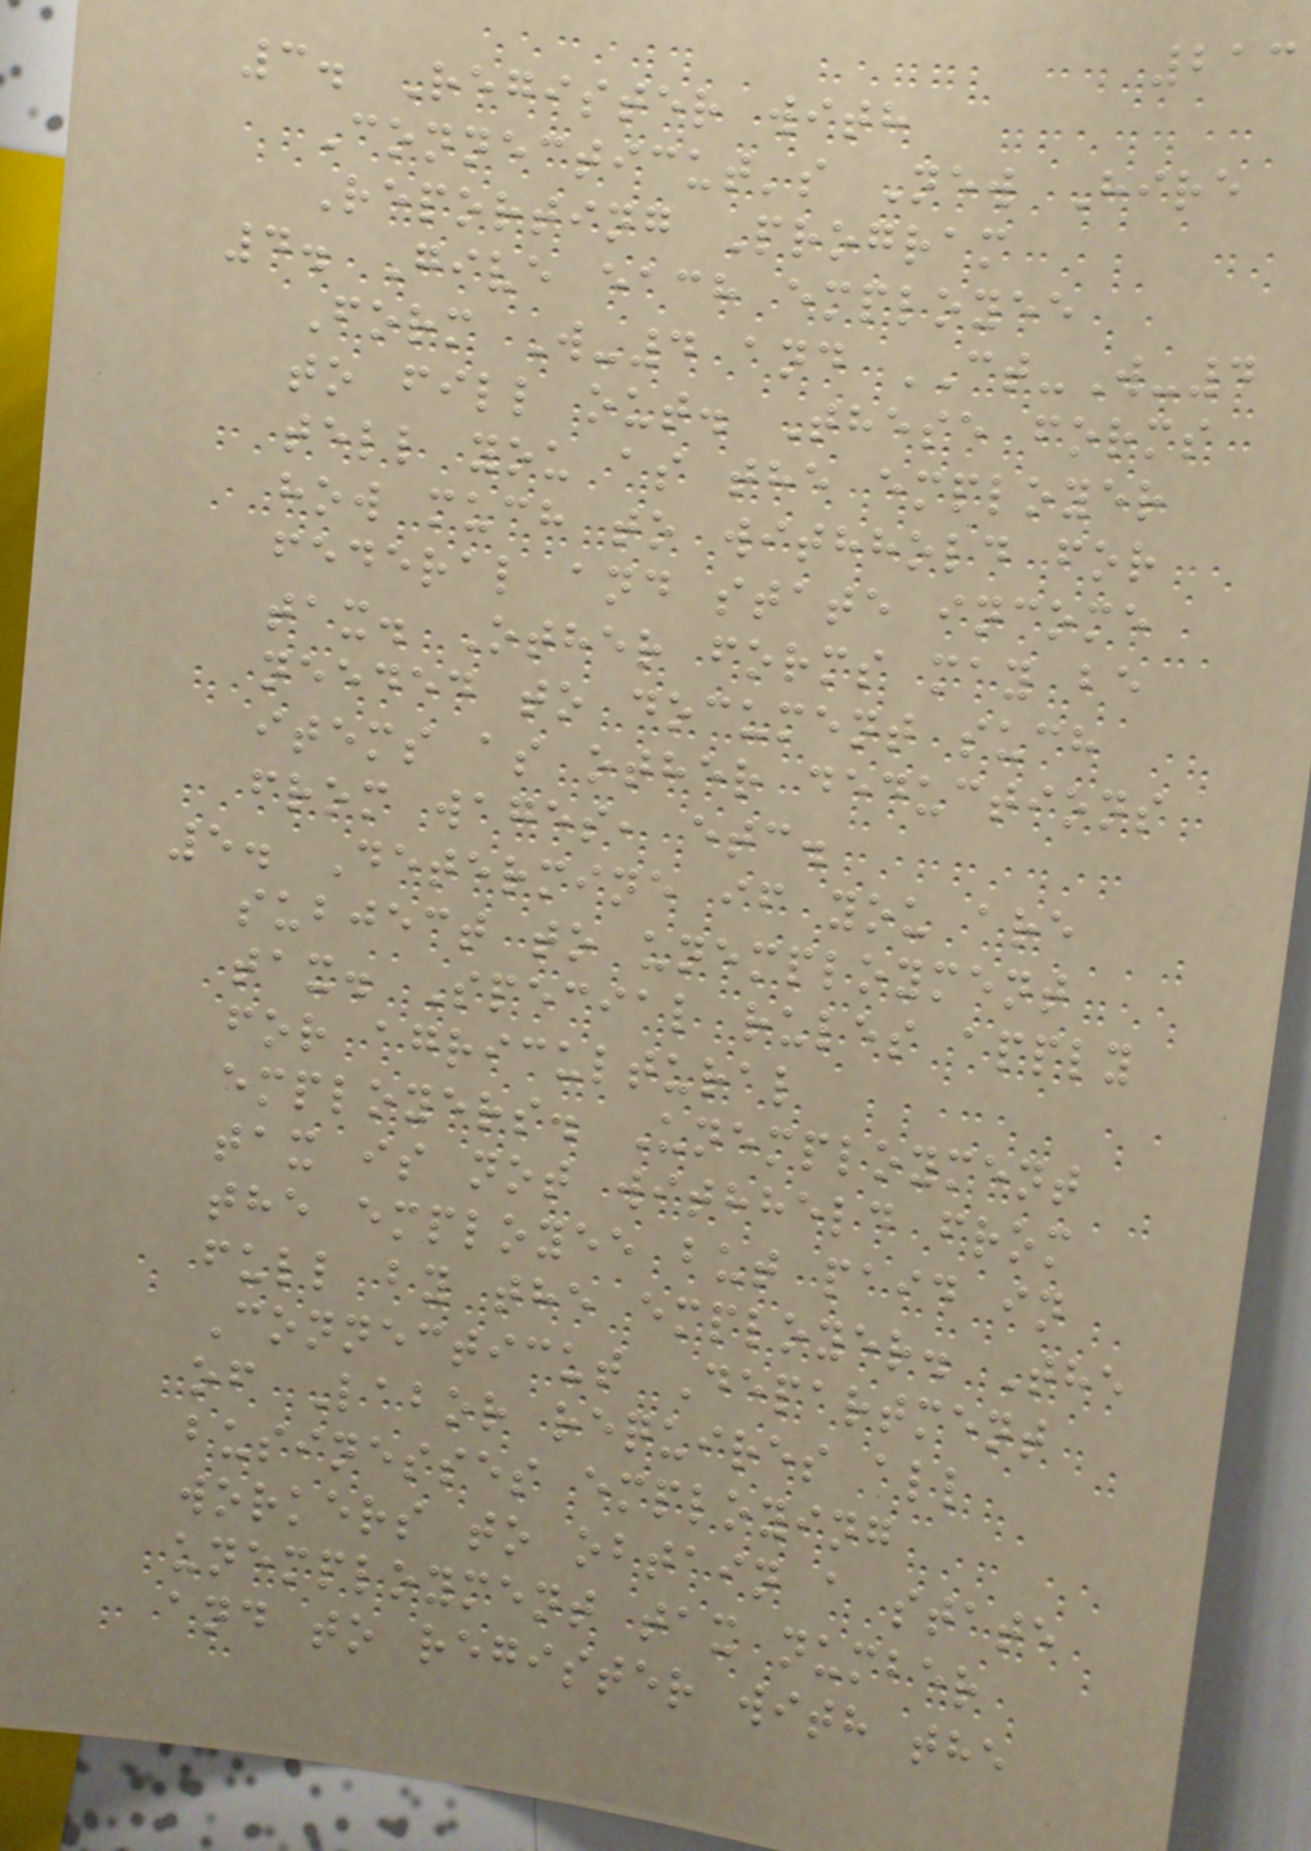213
3. Register with
Connecticut's New Hire
Reporting Program
4. Give each employee
Form W-4 and CT-W-4
to fill out. These forms
tell you as the employer
how much to withhold for
federal and state income
tax. Other forms may be
needed to document such
items as other deductions
from wages, etc.
5. Determine if you are
subject to unemployment
tax. Special rules apply
for agricultural
employers. Unemployment
tax is not withheld from
the employee but paid in
full by the employer. The
Connecticut Department
of Labor requires all
businesses employing
workers to obtain a state
unemployment tax number
and to register with the
